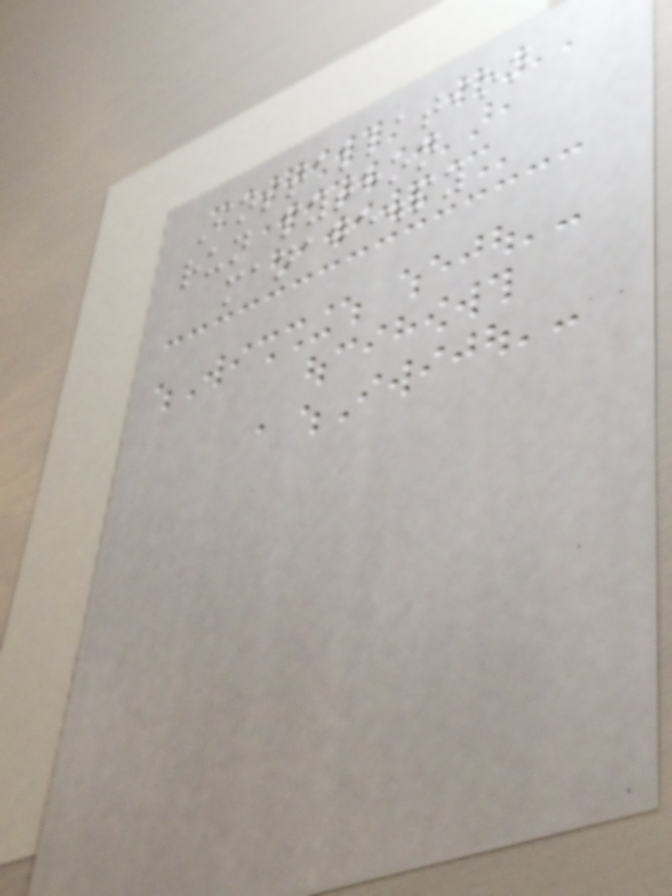Installation
run python
manage.py
